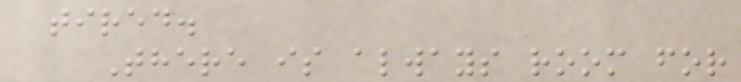tired.
There is always room for
